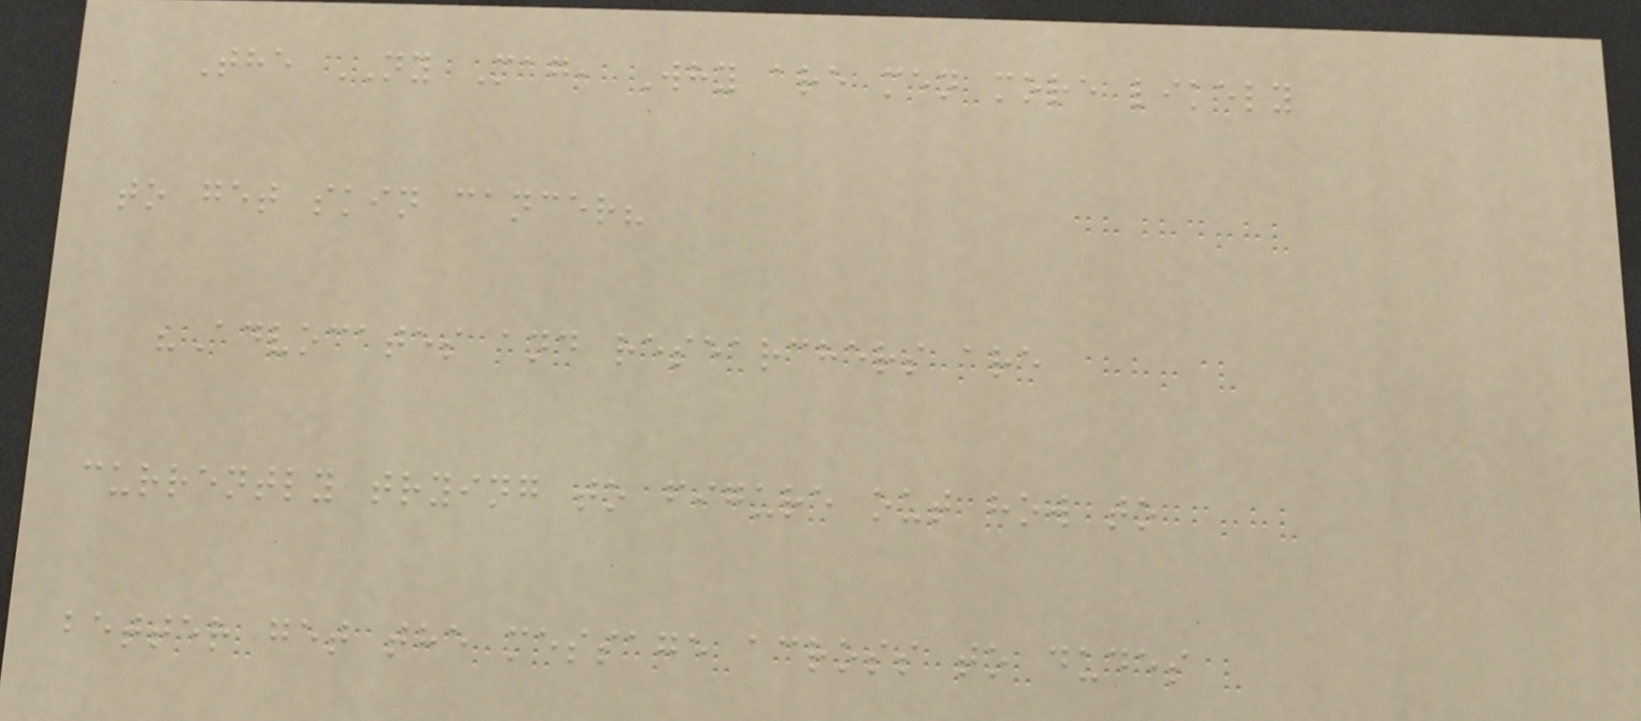The NY Mag, Why are men more likely
to get skin cancer?
"Advocates and researchers are
currently trying to figure out how to
better get the message across to dudes
